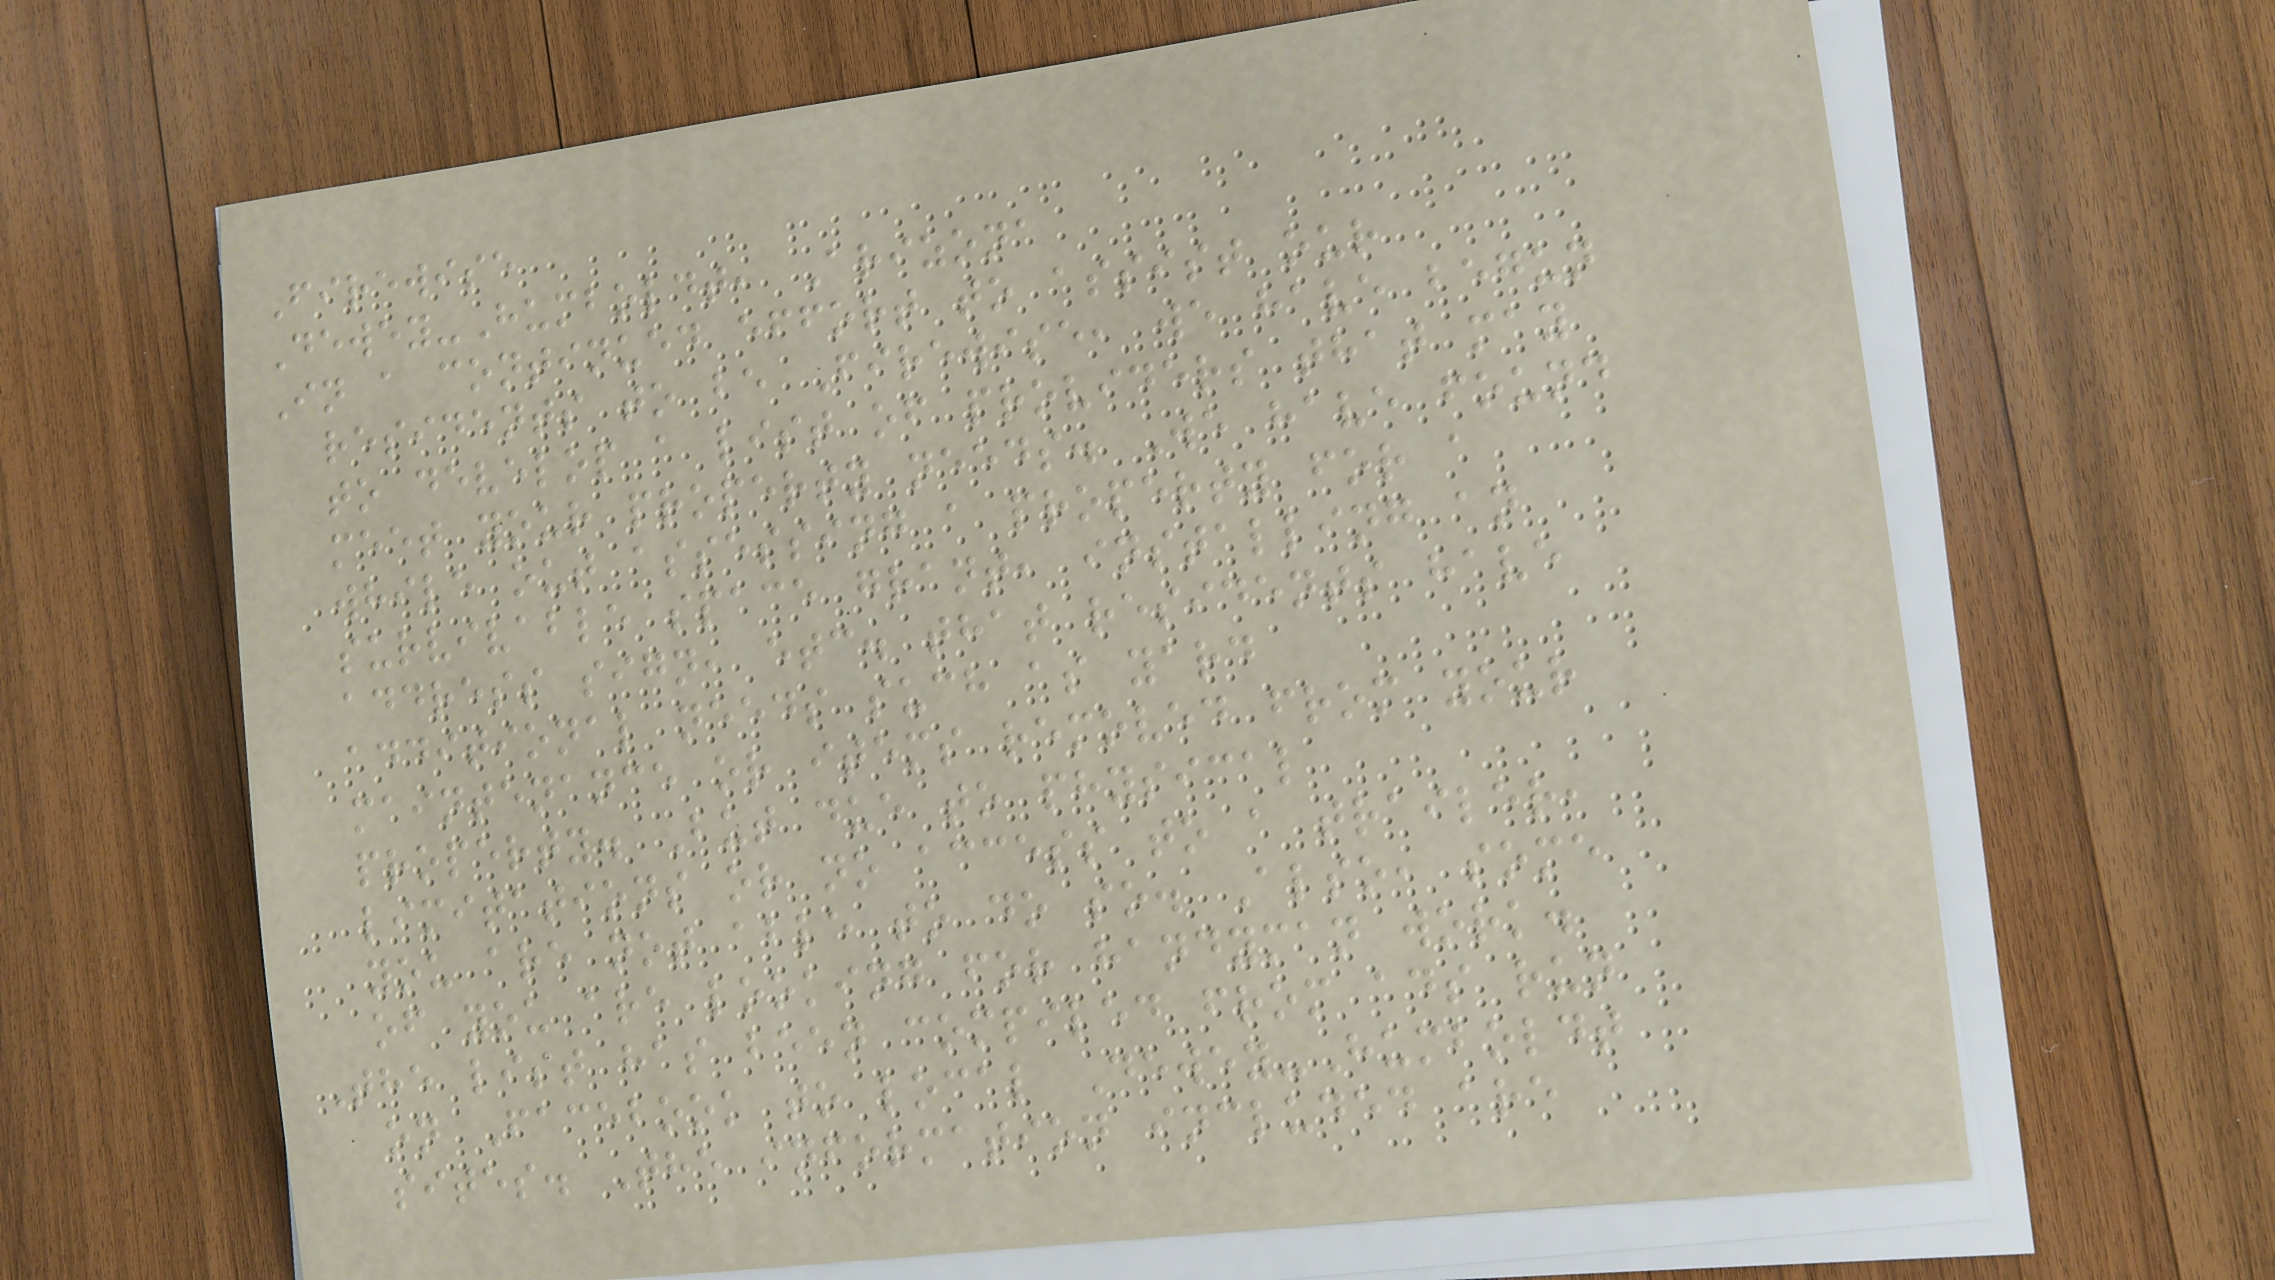Firewise
Dewey-Humboldt, Arizona
In a continued effort to assist our
residents to be Firewise, we have begun
to develop a list of providers that may
meet your property needs. We have found
while out assessing a property for a
survivable space grant, installing an
address sign, etc. that residents have
additional needs such as yard
maintenance or items removed from your
property. But due to physical
limitations or no access to a trailer,
you are not able to do so. Also, some
of you are looking for handyman work.
The list has been compiled from ads run
on Facebook to local Dewey-Humboldt
sites. The information included are
